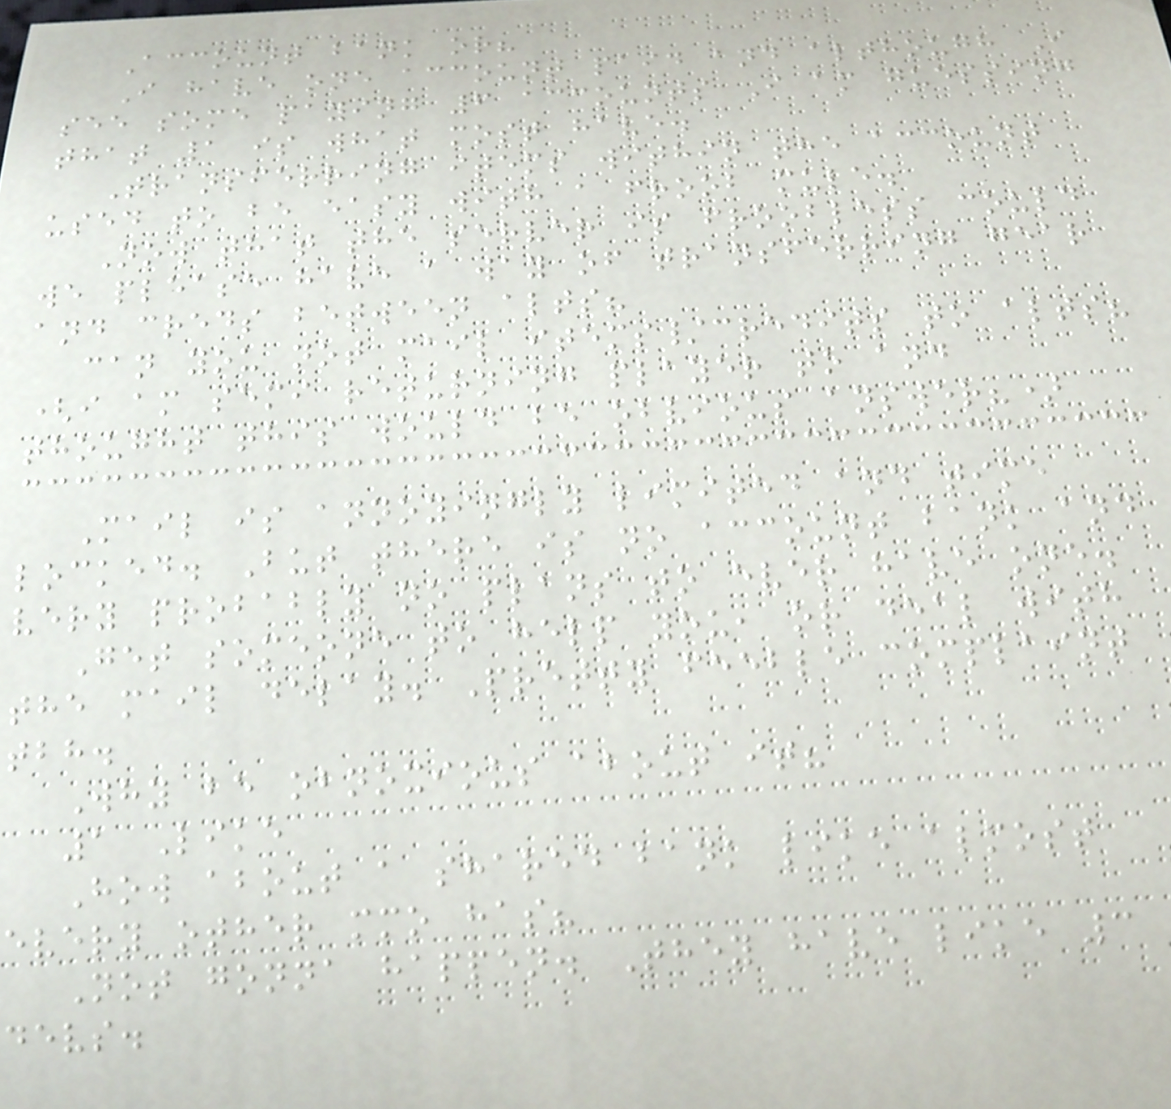Account bank or?
I have one account paid and although I
see some paying 6 accounts I am guessing
that 1 is what most have.
Transferring items within the account
used to be easy with a froob mule.
Now that the server is froobless could
we please have a way of transferring gear
and creds between alts?
can you not mail items/credits to alts?
(i am semi returning player to and
thought this would be obvious answer?)
Mail is annoyingly limited and time
locked. But there is no account bank and
very probably no plans to ever have one.
Get someone to help you, or deal with
the mail delay. Pretty feeble complaint
tbh.
Why be obnoxious about it?
1 Like
How about a shared bank like almost
every other mmo has?
Not gonna happen. They have like 3
devs.
